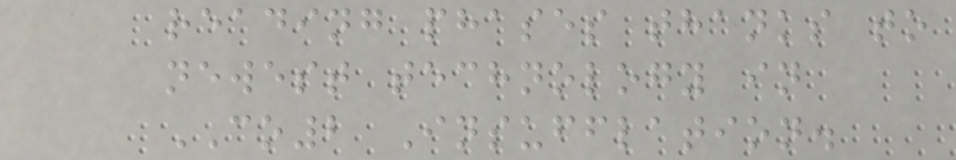reading phases thanks to
newest technology in
CO2 Insufflation.
